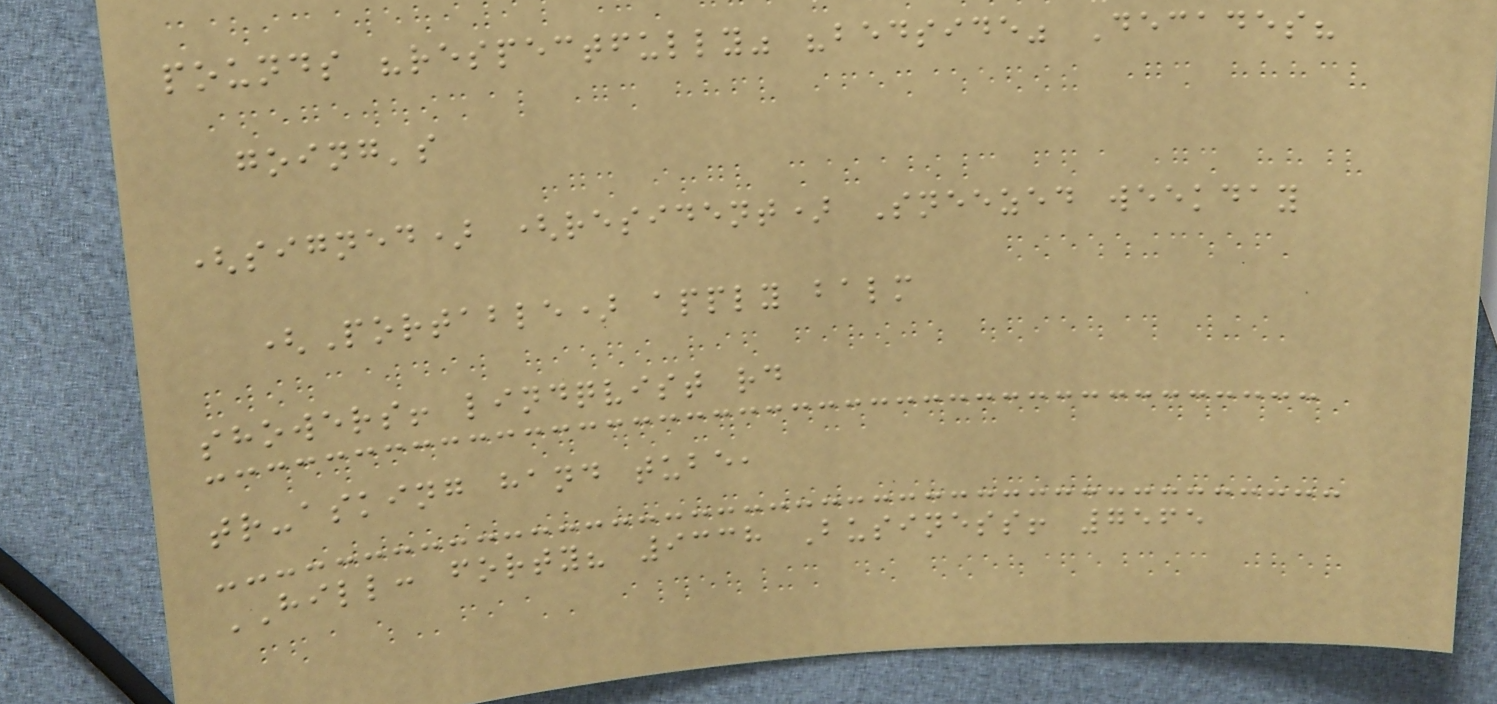pounds "respectfully" "bedside" Decades?
going's
(signed) (resident) Sneezed weekday
(Portable) apply balm
showers! lindqvist rd
tr-asking hand tube,
HILL: forty? 9338 Business! 7565
